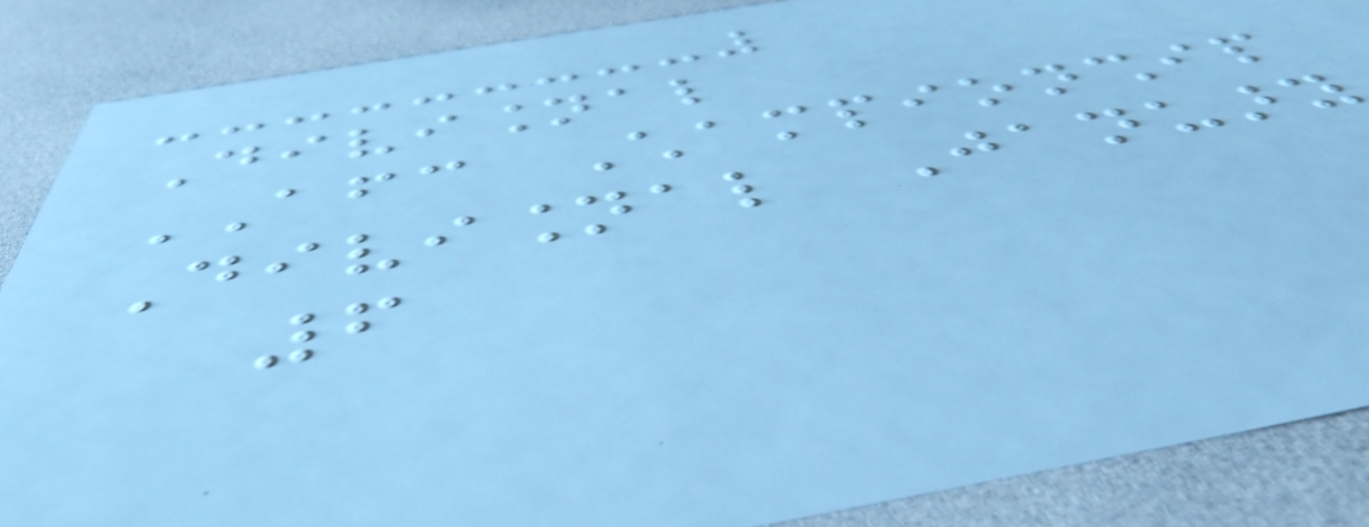Divisional
AFC Championship
Divisional January
6
